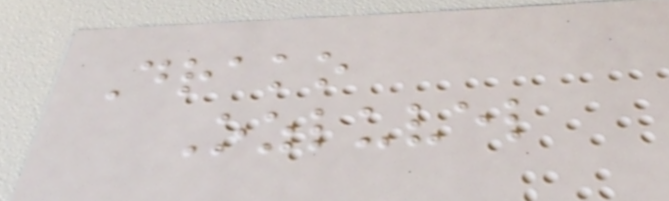Drako
Ozluvel
